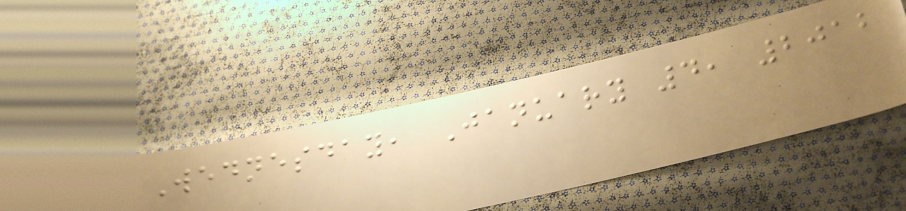Wednesday, January 4, 2012
